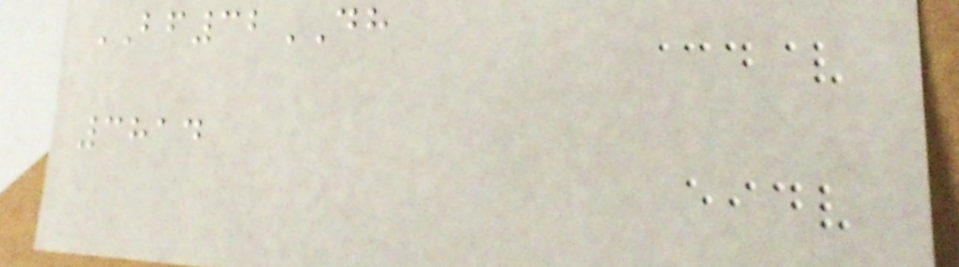BF32DH
3814
